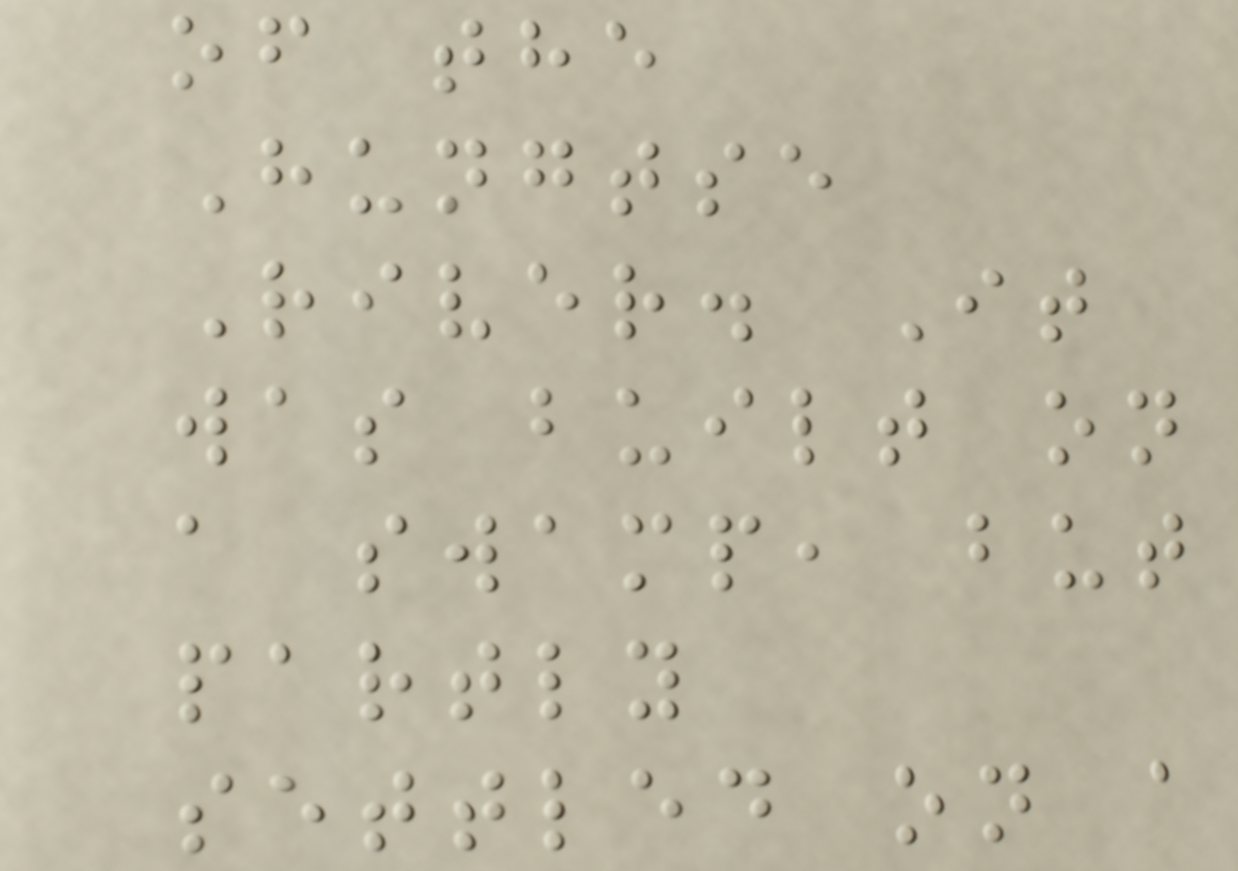of the
Hungtse
River. It
was built on
a swamp, but
partly
settled on a
